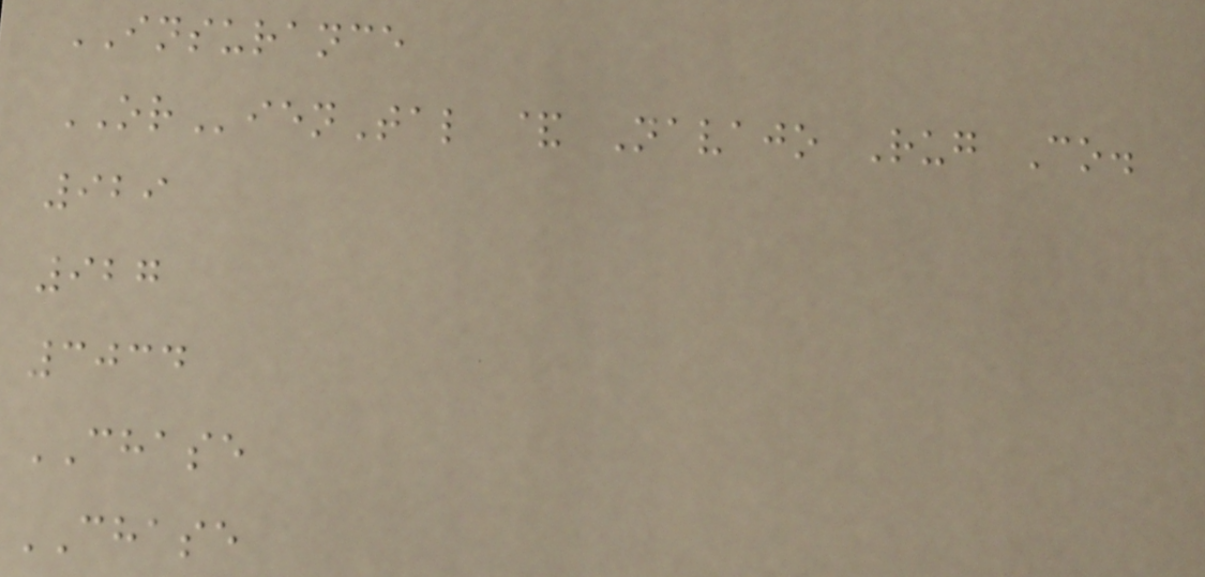INSURANCE
ORienTal & Navajo Rug Co.
929
927
3034
CHASE
CHASE
